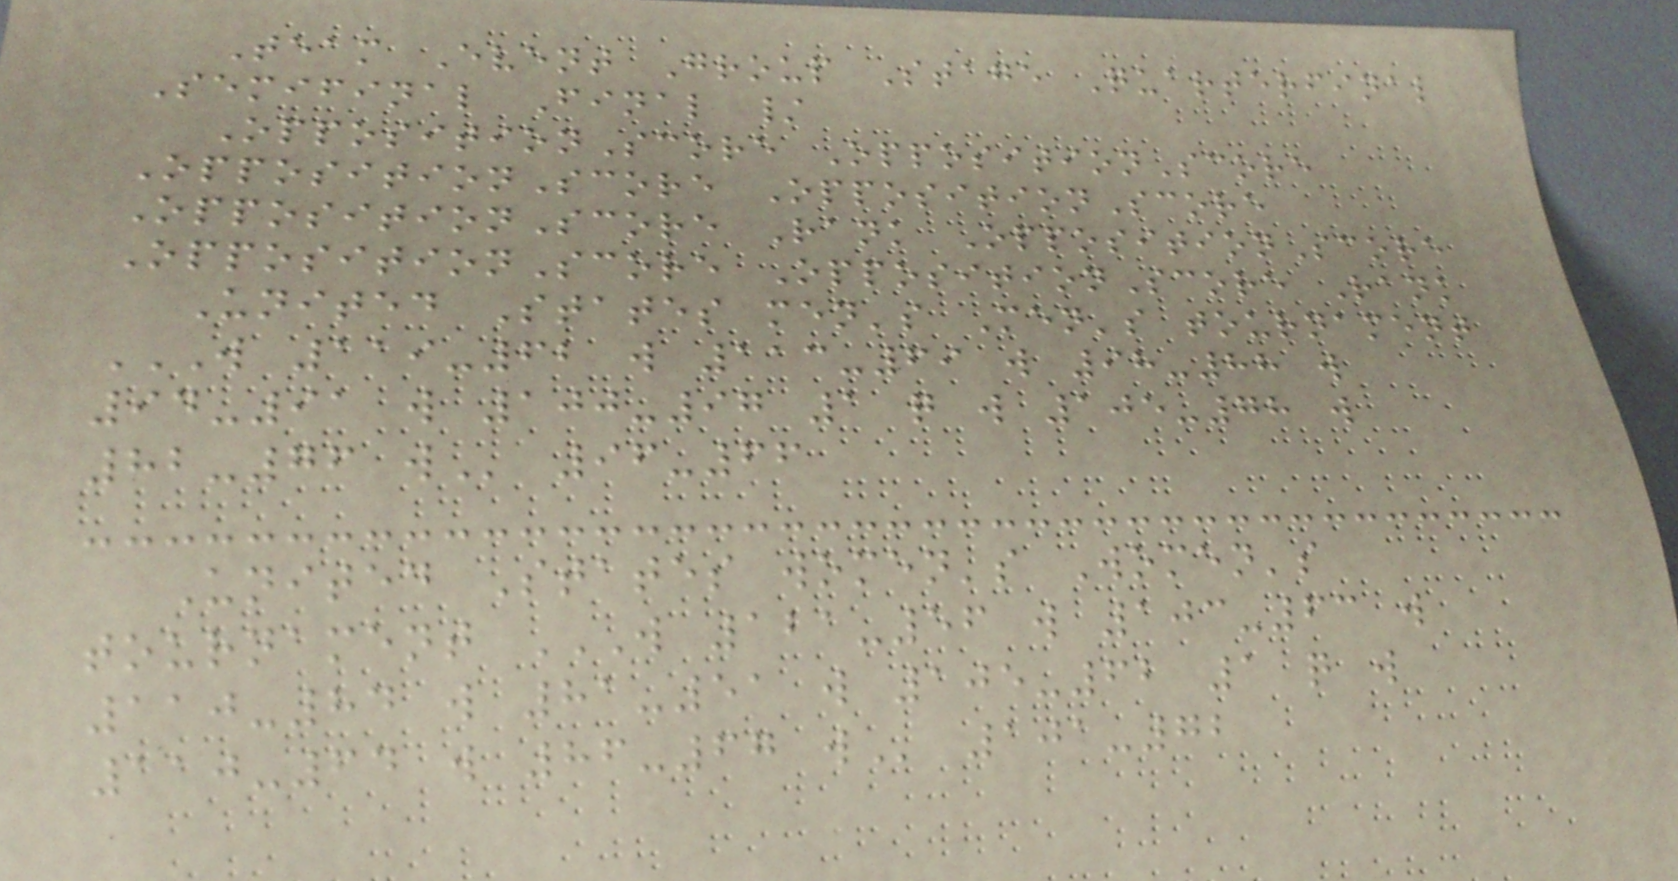Team Event Group Stage Quarterfinal
Semifinal Final /
OppositionScore OppositionScore
OppositionScore OppositionScore
OppositionScore Rank OppositionScore
OppositionScore OppositionScore Rank
United States men's Men's tournament
W 119-62 W 113-69 W 98-88 W
94-91 W 100-97 1 Q W 105-78 W
82-76 W 96-66
United States women's Women's
tournament W 121-56 W 103-63 W
110-84 W 81-51 W 105-62 1 Q W
110-64 W 86-67 W 101-72
